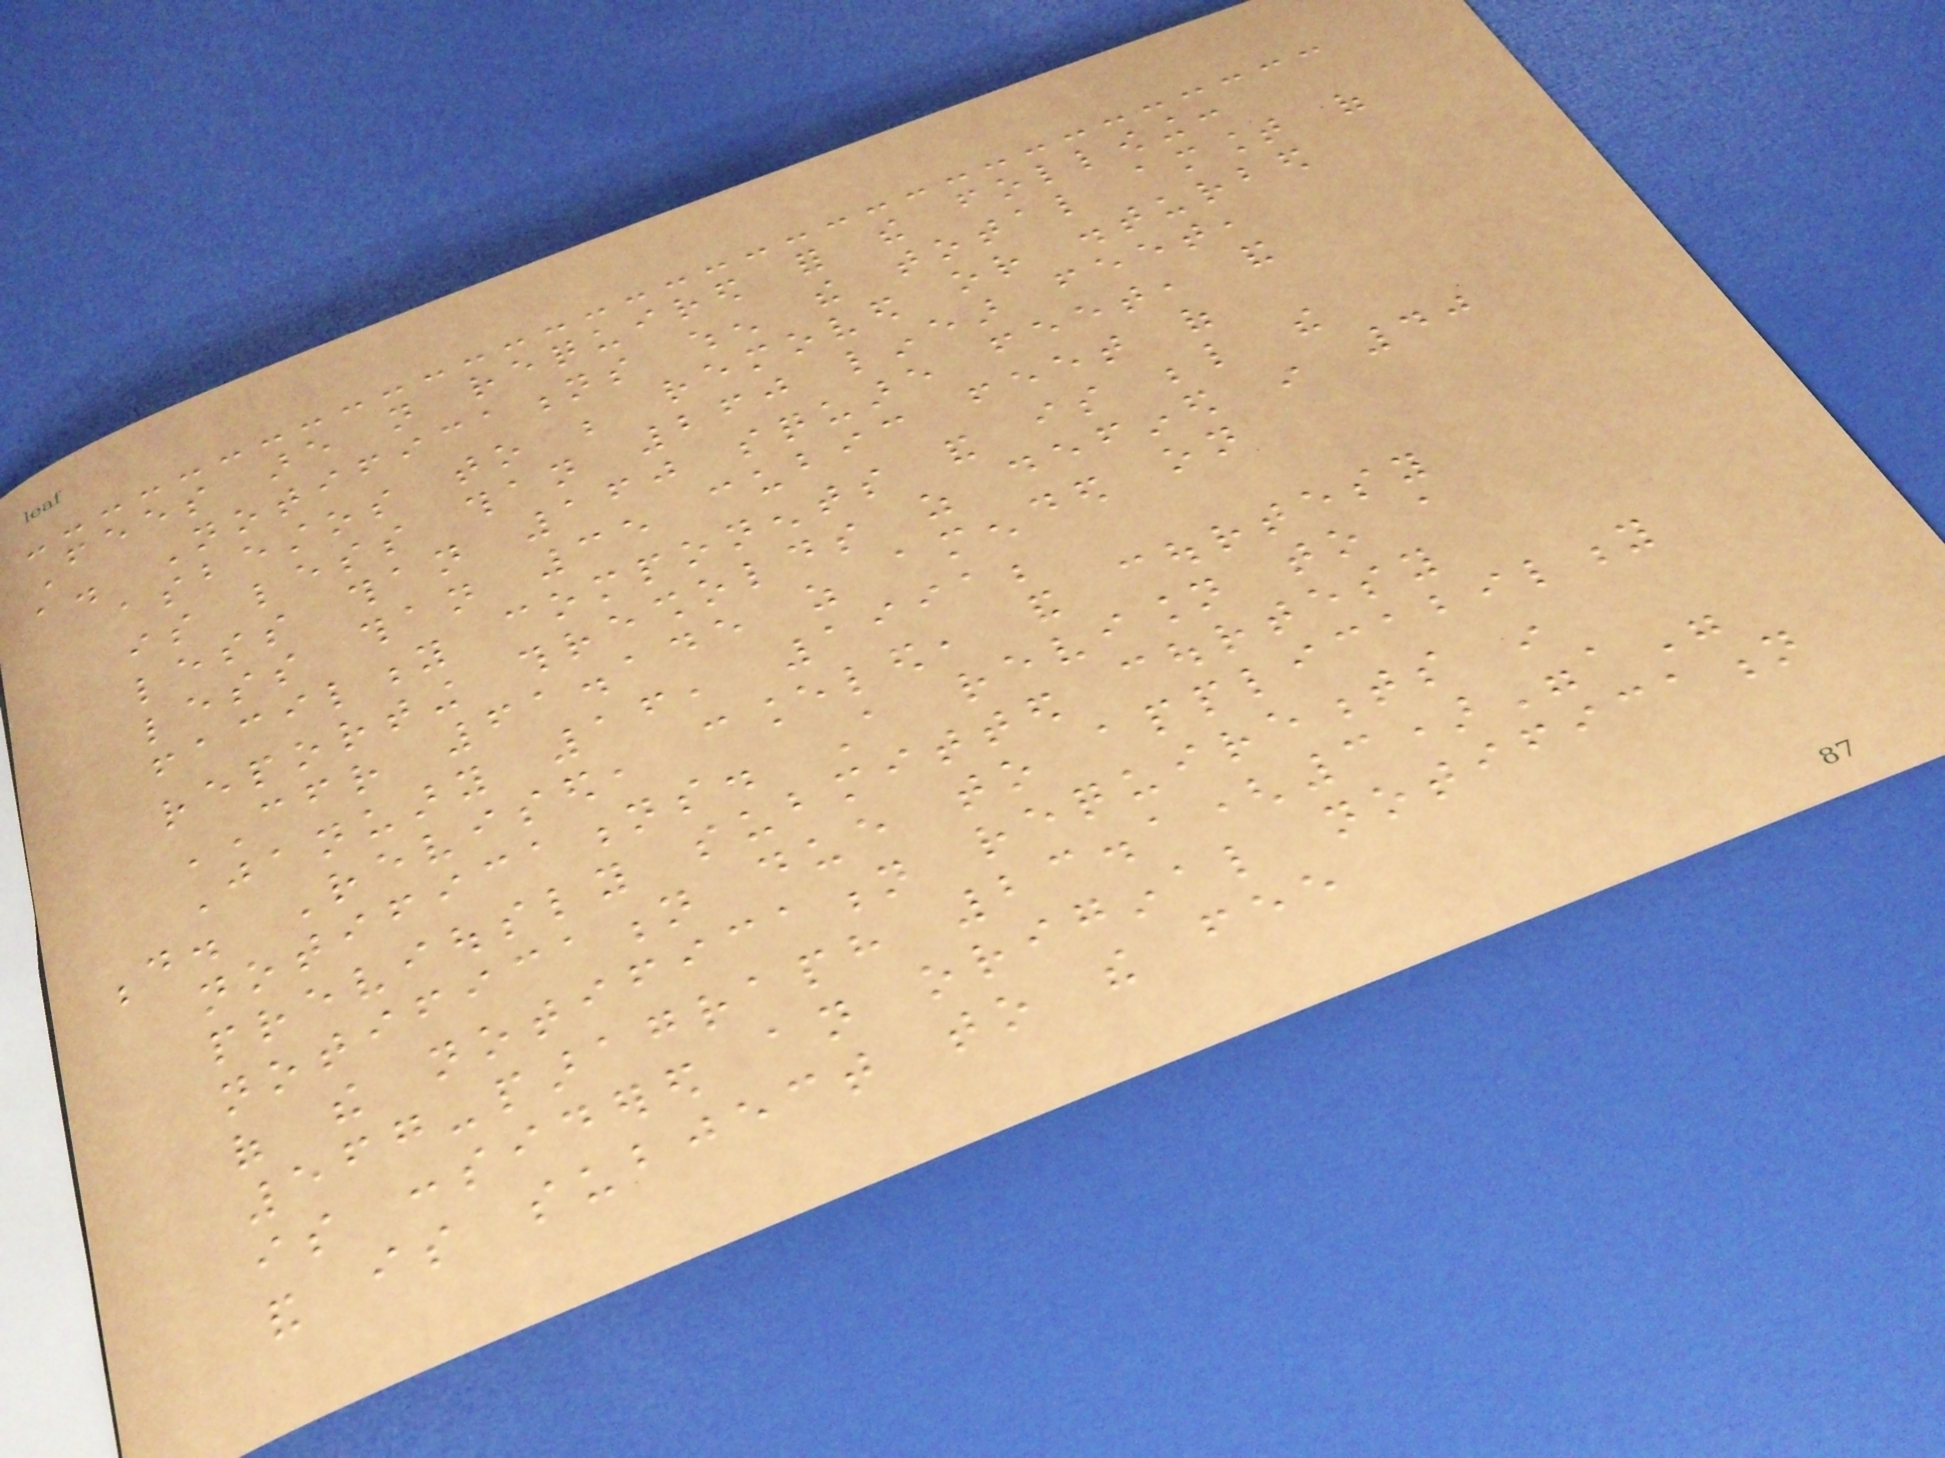Fees are not required for the following:
a. Notifications when the total amount of
asbestos to be removed or disturbed
is less than 260 linear feet,
less than 160 square feet, and
less than 35 cubic feet of
facility components and is below the
reporting thresholds as defined in 40
CFR 61.145 as amended on
January 16, 1991;
d. Revised, canceled, and courtesy
notifications. A revision to a
previously submitted courtesy
notification due to applicability
of the notification requirements in
567-paragraph 23.1(3)"a"
is considered an original notification
and is subject to the fee
